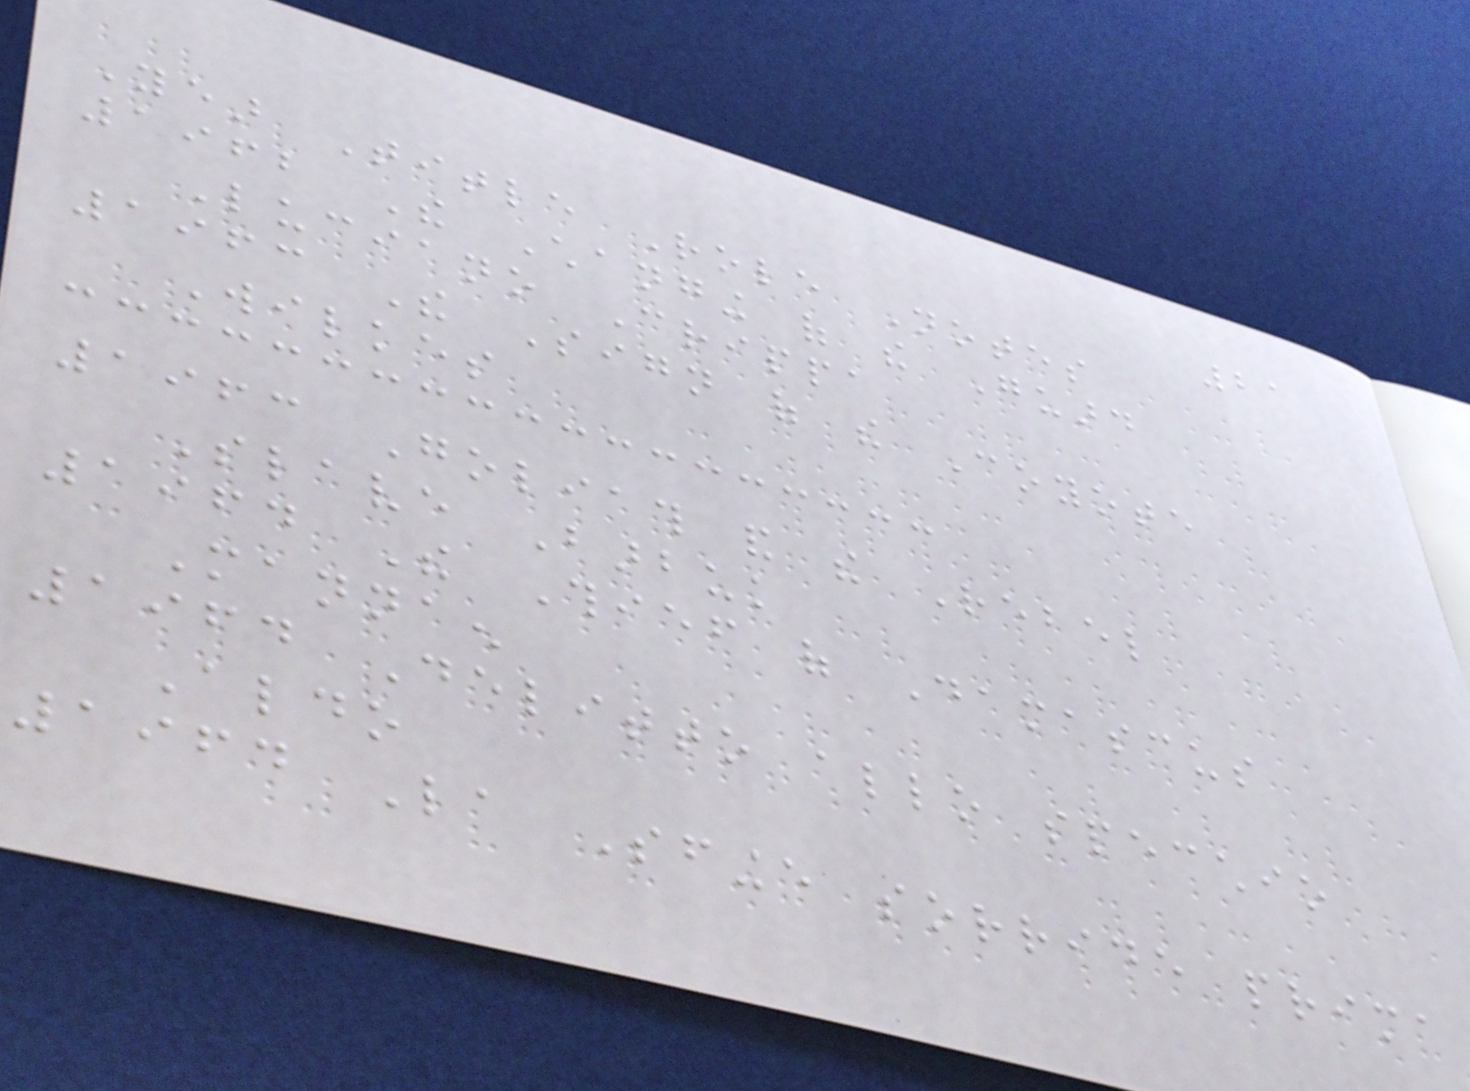21
Year Title Role Notes
1962 The Changing of the Guard
Luciano Crippa
1963 The Sign of the Coyote
Wilkes
1963 Goliath and the Rebel
Slave Barbuk
1964 The Thief of Damascus
Mannaen
1964 Delitto allo specchio
Aldo
1964 La Sfinge sorride prima
